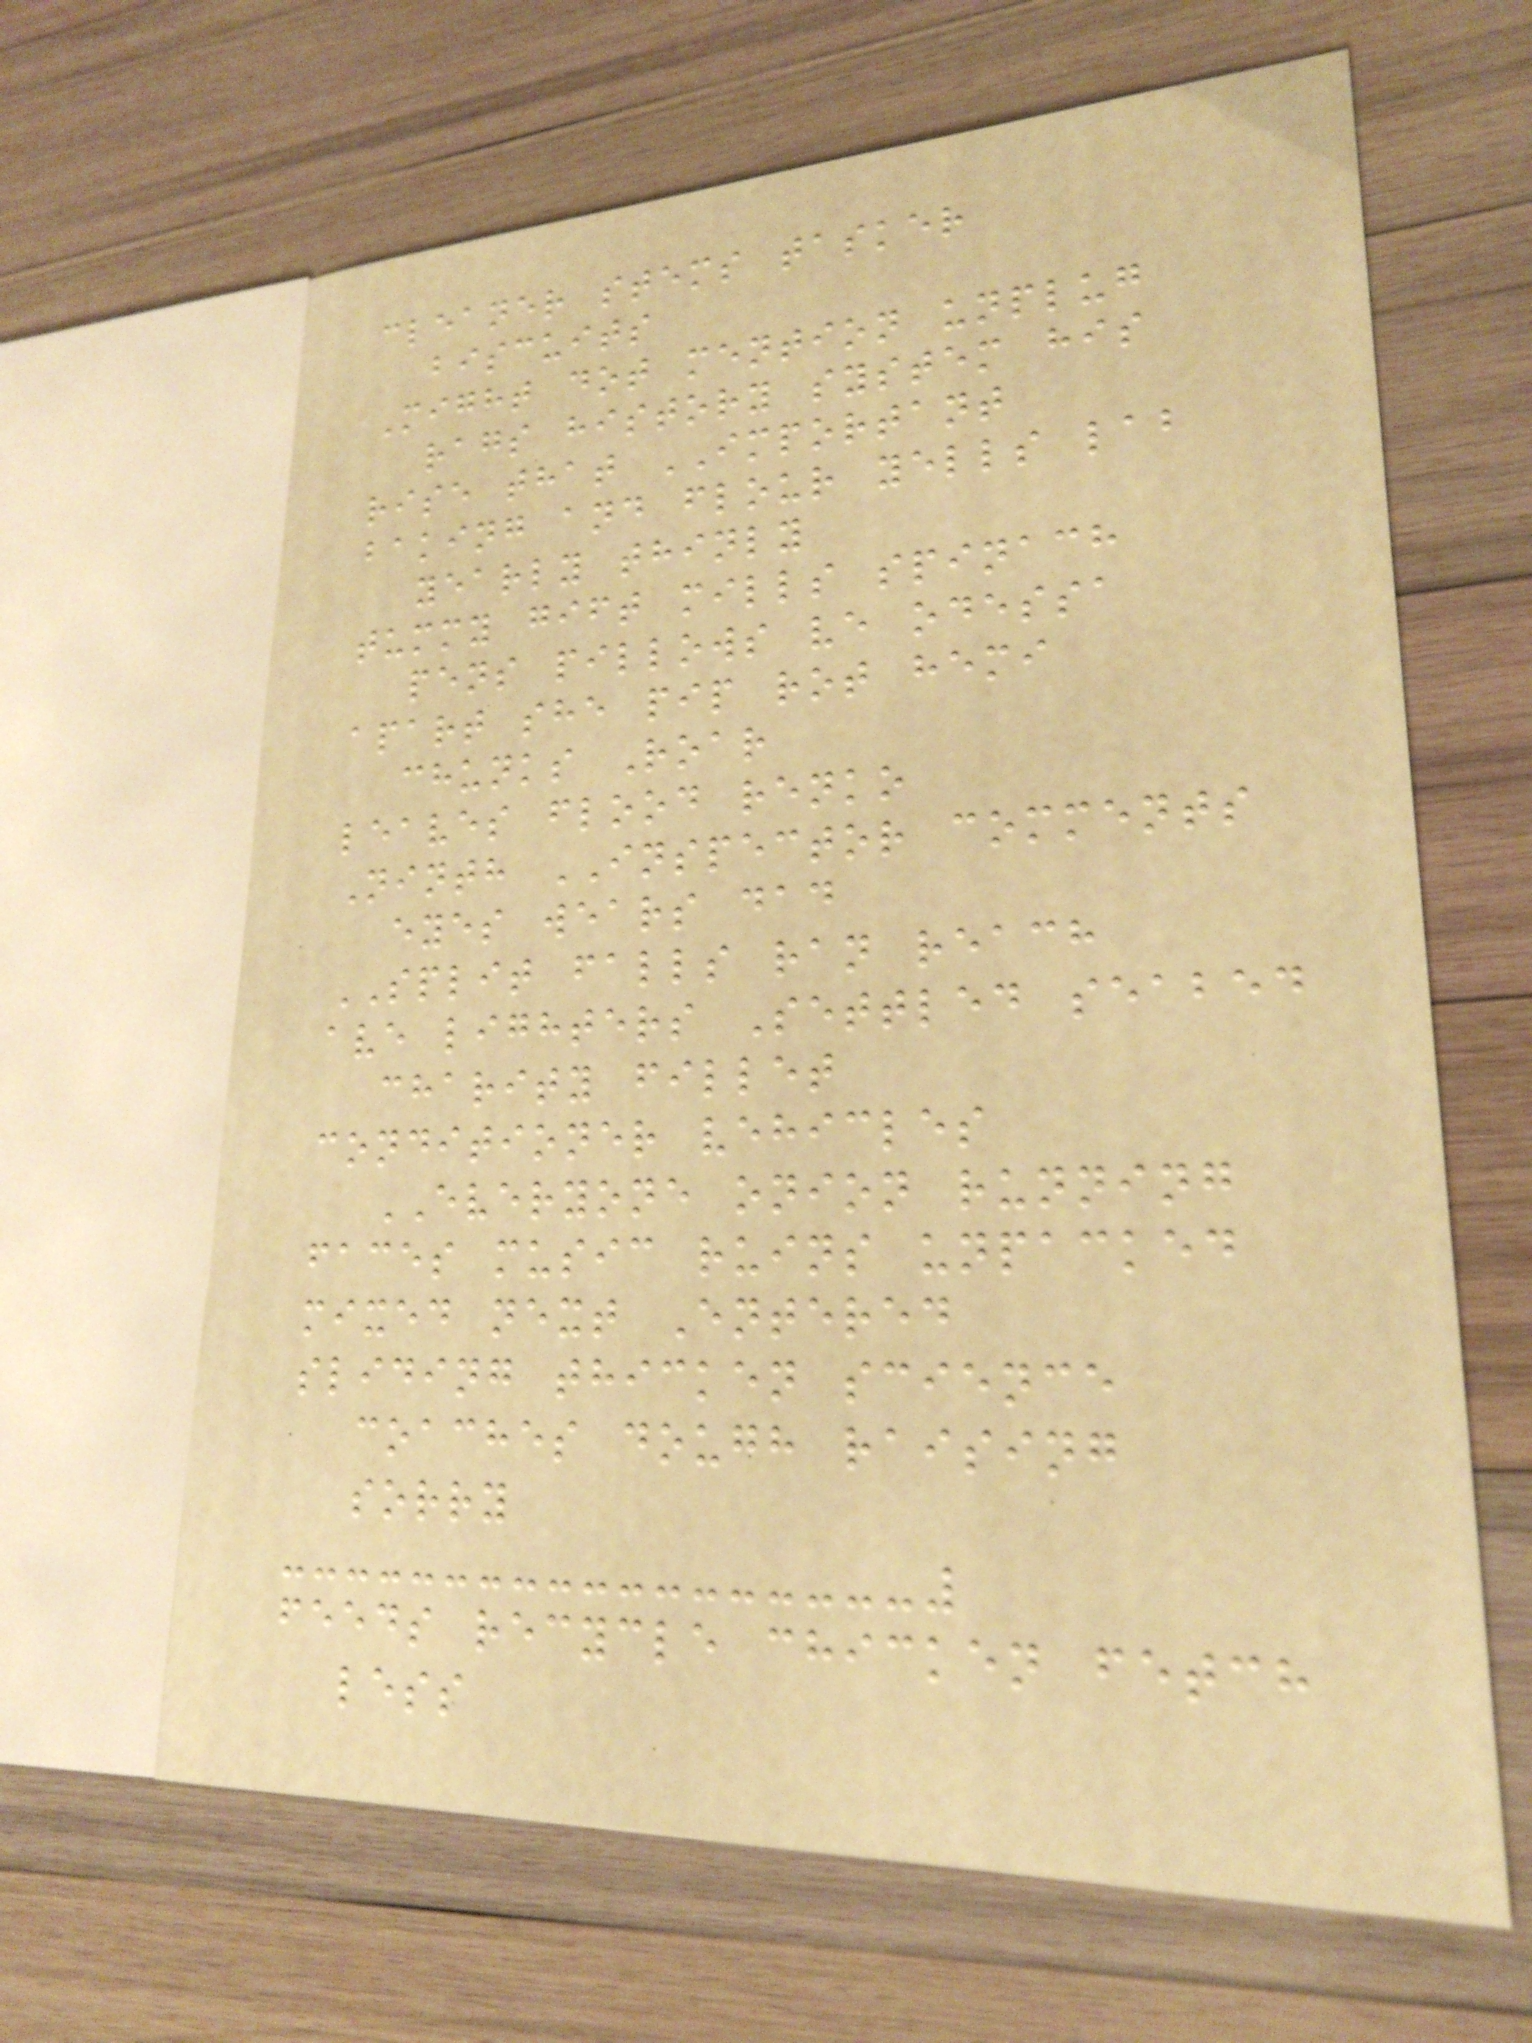cleaner stems tasker
biscuits
Might dot mention unplug
rags history system his
rise that IMPORTANT
baking and flour yells lab
yearly thinly
tummy gift mills spinach
pens pillows ve odessa
apart she pip rot hemi
chunks Roar
leaves flood renko
Ninth INSPECTOR comments
eyes wears dad
SPLIT falls ran reach
ave lighters Settled seabed
charity fillet
conditioner vehicles
EVERYONE onion running
faces music ruins unpacked
mixed next Entered
sliding thicken science
coaches dough raising
sorry
feeds recycle chicken fetch
less
